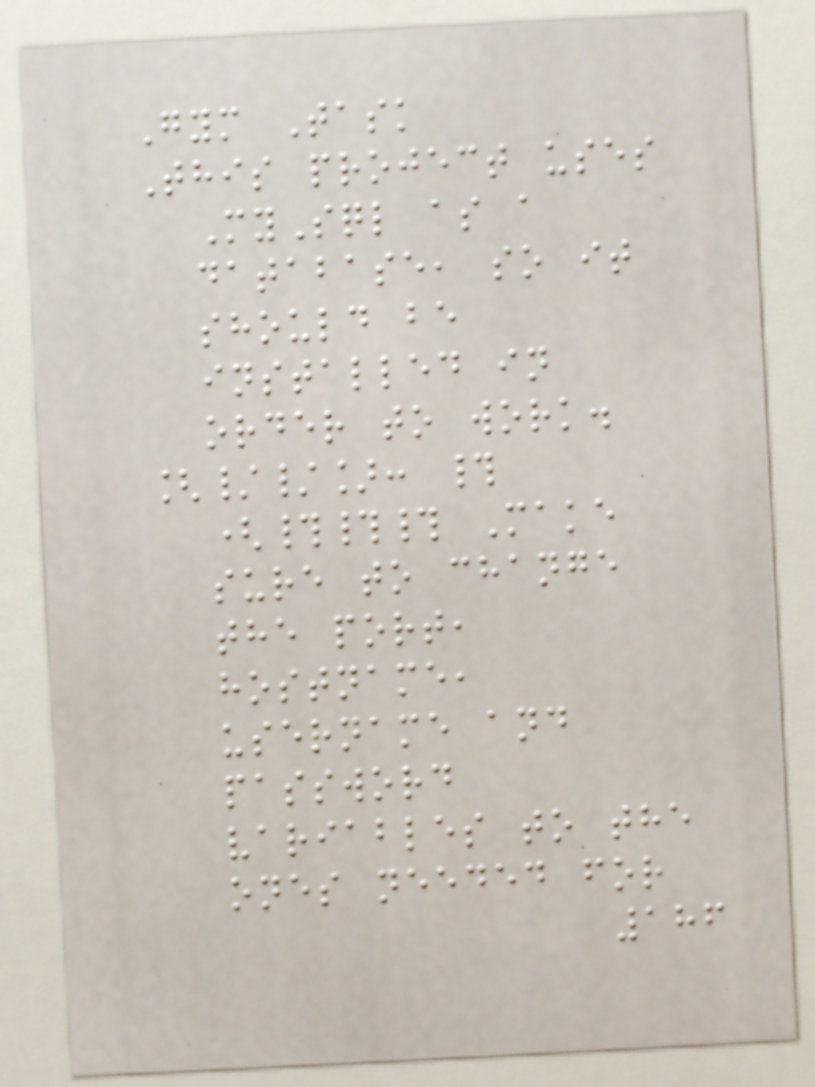Gym Task
This project uses
MySql as a
database, so it
should be
installed in
order to work.
[//]: #
(### Make
sure to change
the port,
hostname,
username and
password
variables to the
ones needed for
186
